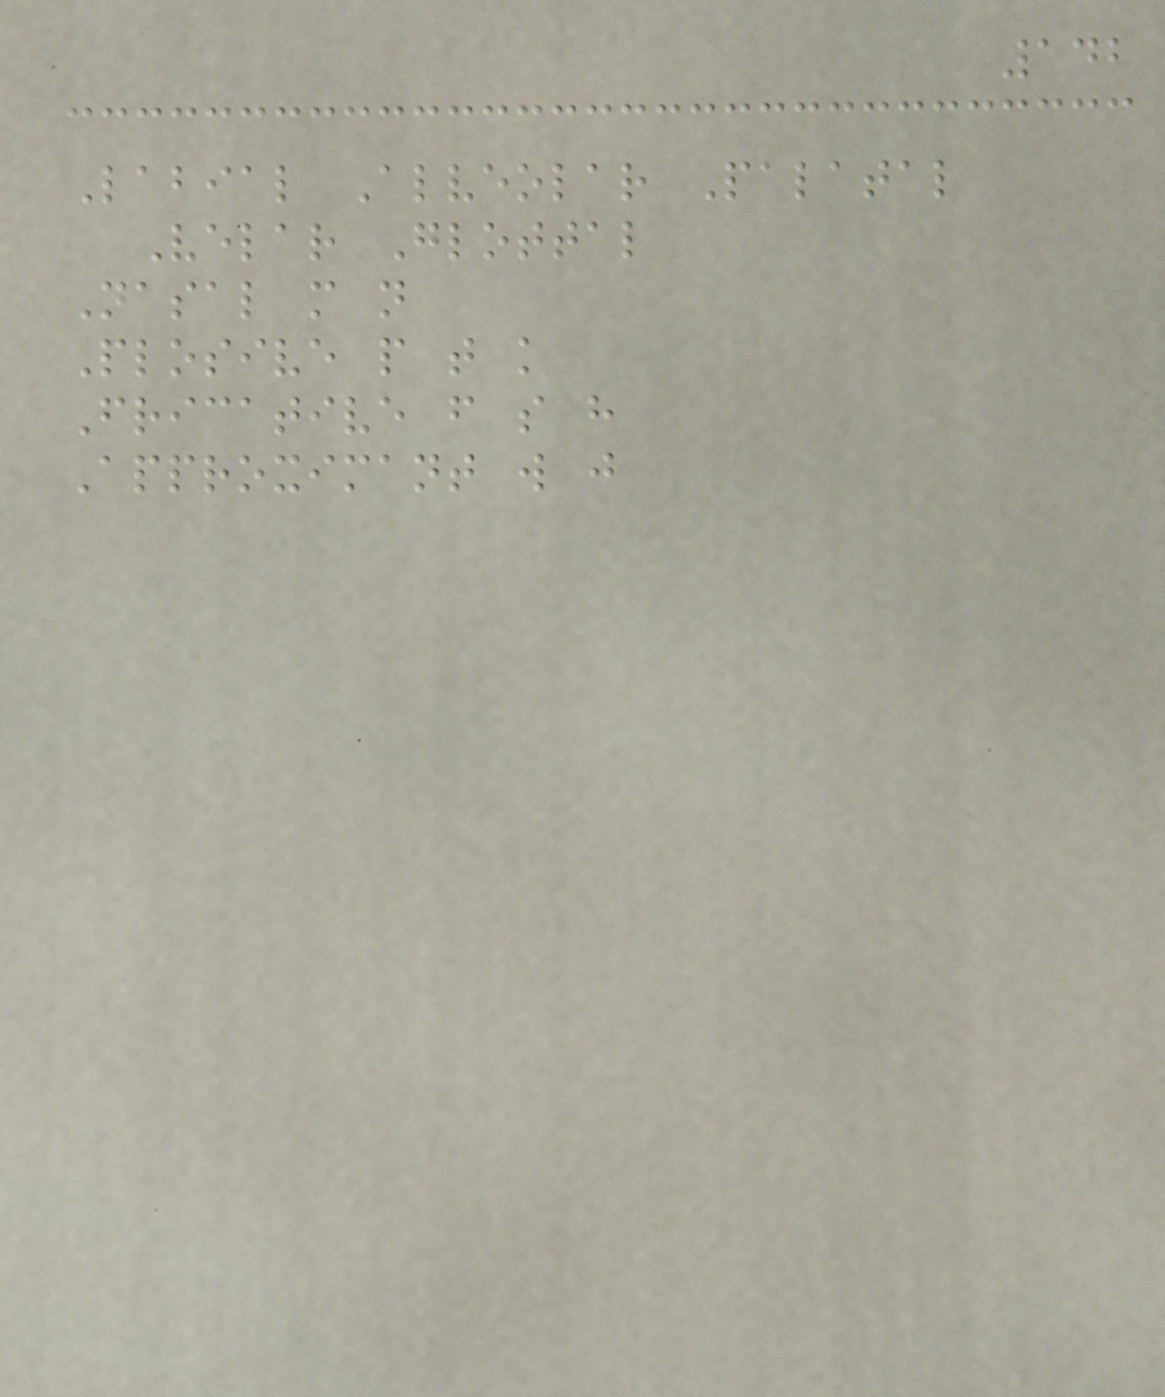142
Labial Alveolar Palatal
Velar Glottal
Nasal m n
Plosive p t k
Fricative f s h
Approximant w j
